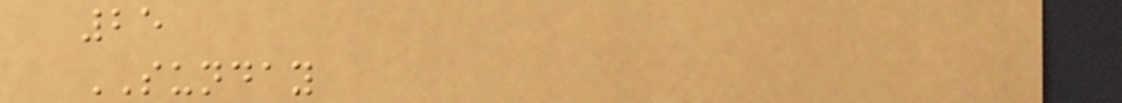25
SUNDAY
